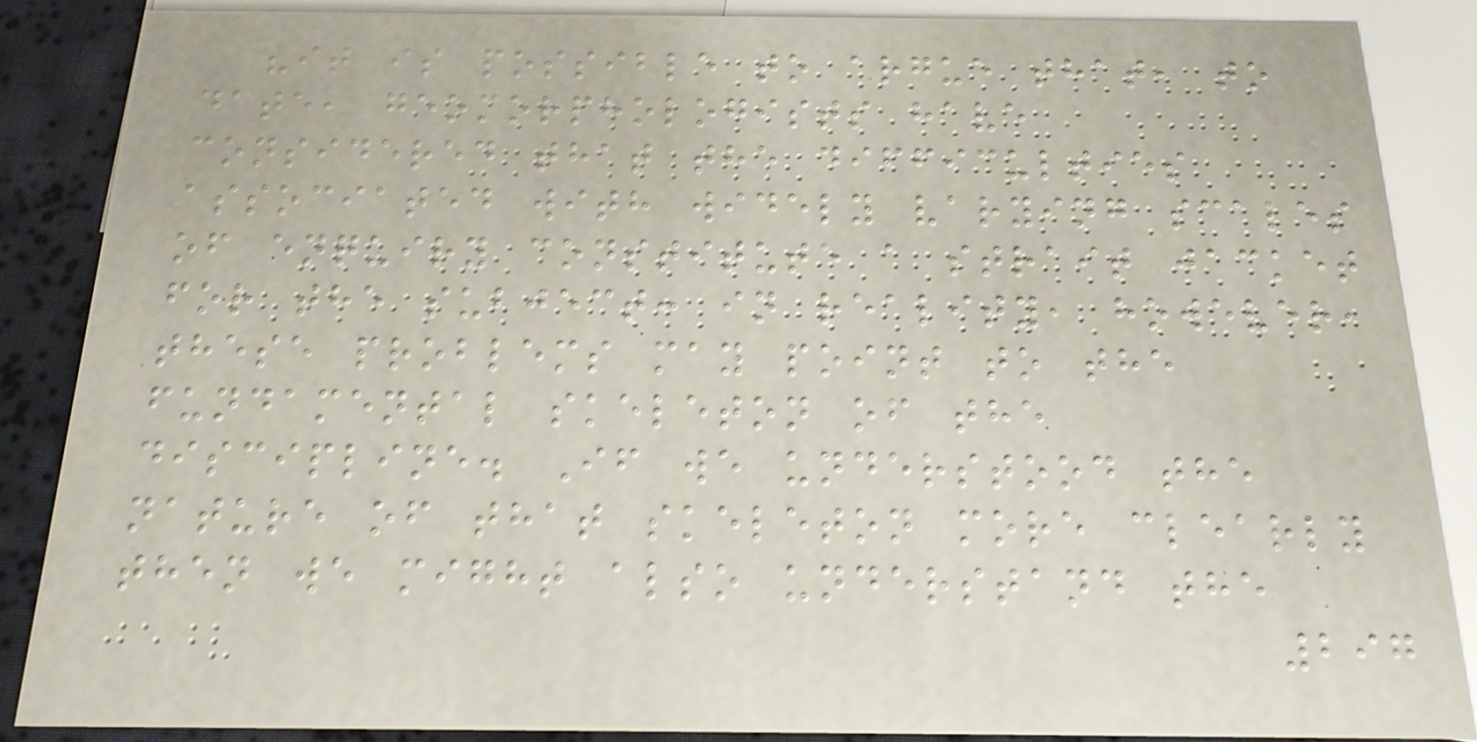"it is possible to argue that, to
date, geomorphologists have
considered that the difficulties
associated with widely varying scales
of enquiry constitute a strait jacket
for the subject: in reality, however,
these problems may point to the
fundamental skeleton of the
discipline. If we understood the
nature of that skeleton more clearly
then we might also understand the
297
